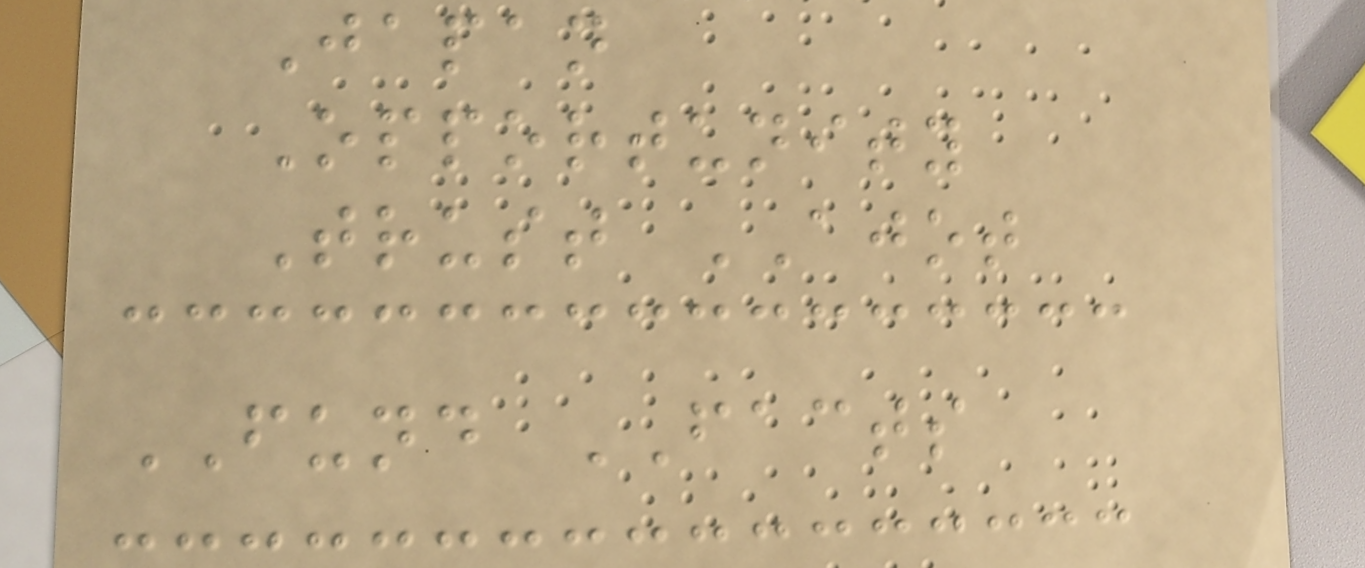Japan
Opportunity
Trust AJOT
FUND FACTS
